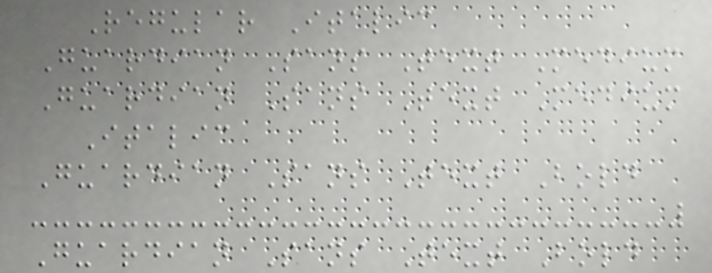Regular Italic
Guardian Sans Text Medium
Guardian Sans Text Medium
Italic
Guardian Sans Text Bold
Guardian Sans Text Bold
